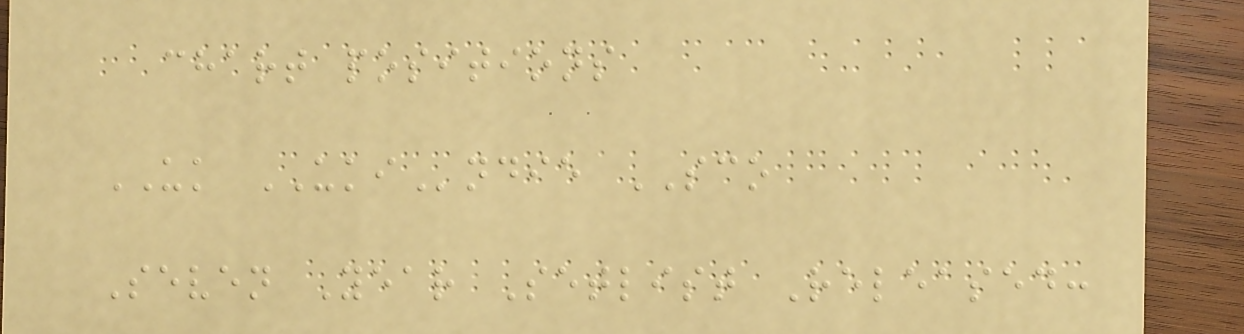chart positions
UK UKIndie SCO
Seven Year Setlist Released:
